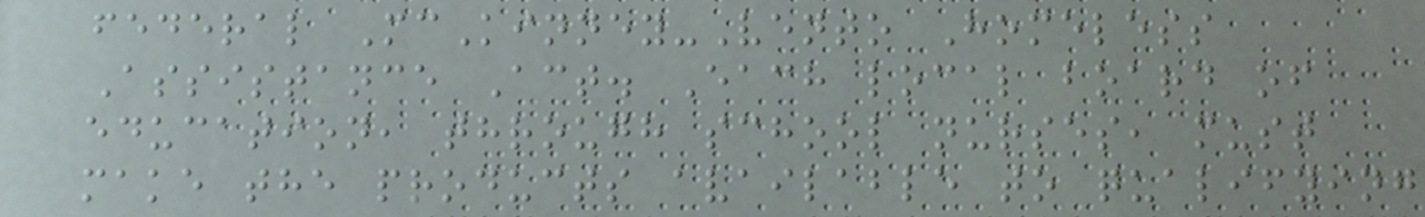federal McKinney-Vento Homeless
Assistance Act. Each local board of
education, through school nurses, must
make the products available to qualifying
